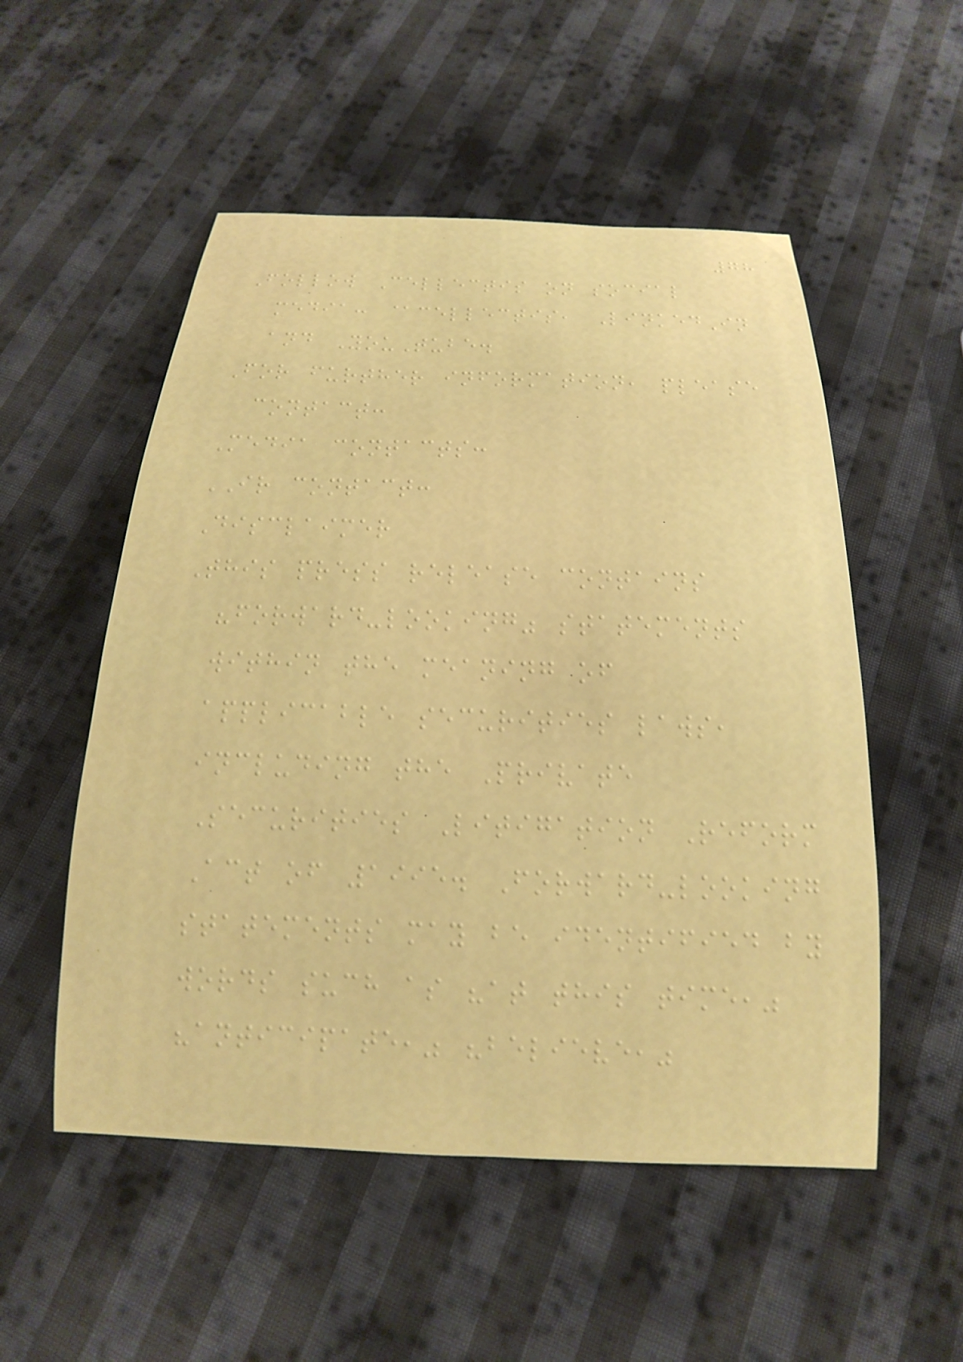78
Follow Cellectis on social
media: @cellectis, LinkedIn
and YouTube.
For further information, please
contact:
Media contacts:
IR contact:
Disclaimer
This press release contains
"forward-looking" statements
within the meaning of
applicable securities laws,
including the Private
Securities Litigation Reform
Act of 1995. Forward-looking
statements may be identified by
words such as "at this time,"
"anticipate," "believe,"
